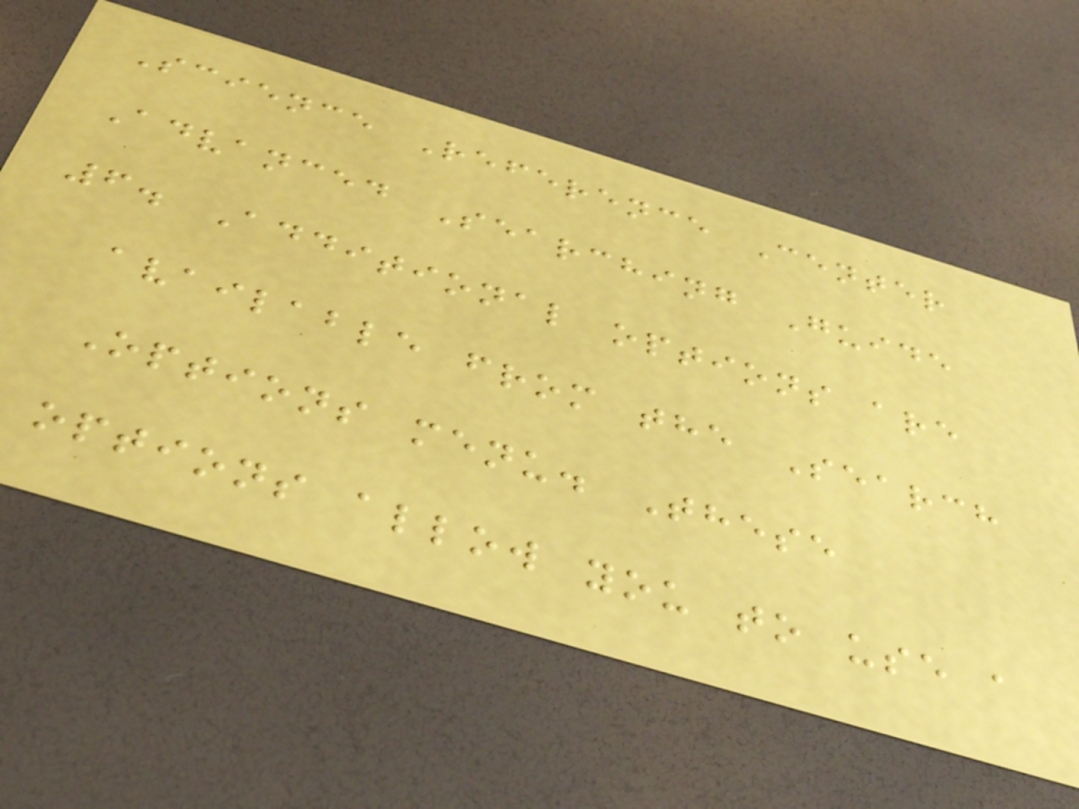Science Reference Center
Advanced Searching Guide
6. Additional options are
available from the Search
Options menu. These
options allow you to use a
